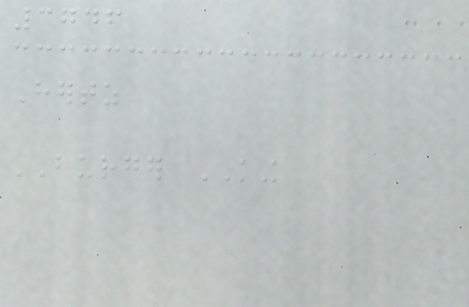3746
Hertz
BURGER KING
